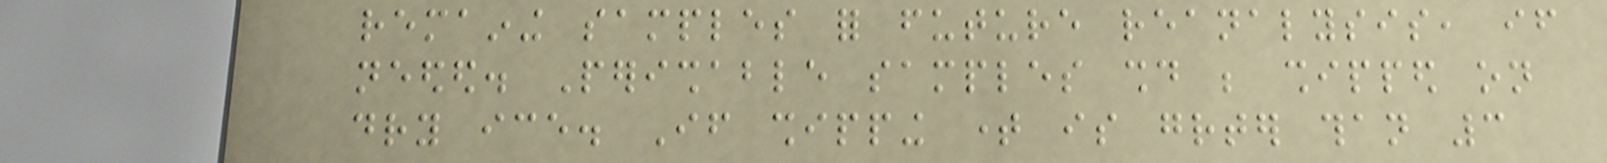remaining samples for future reanalysis, if
needed. Perishable samples should be shipped on
dry ice. If shipping time is greater than 3
